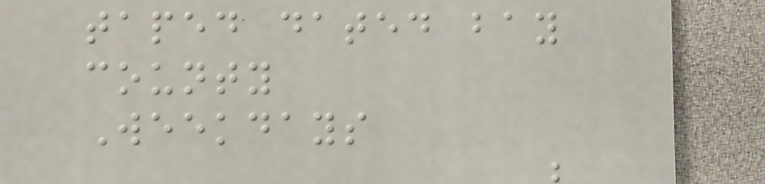taped dated bay
county
Weekdays
